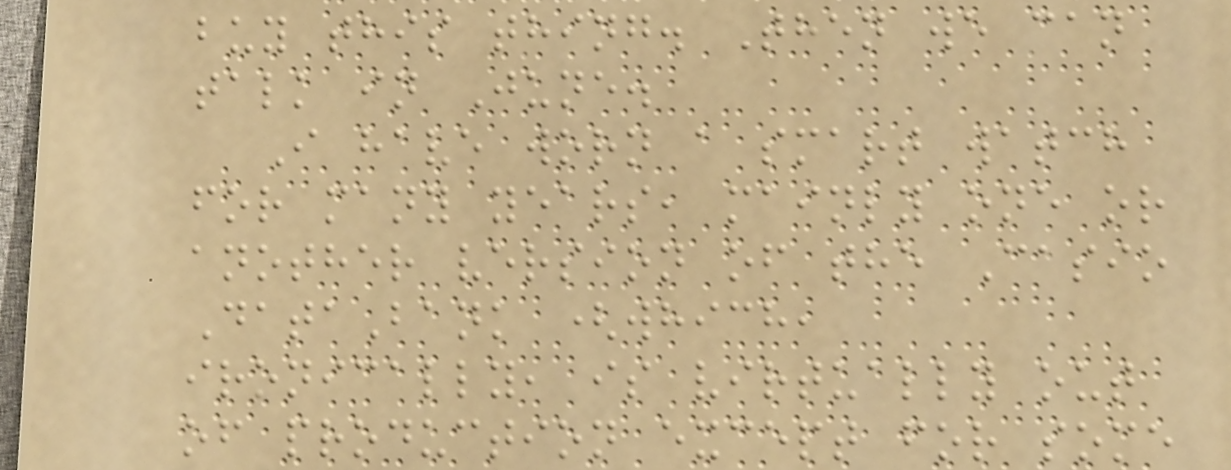buy this thing. Then we can
talk in June.
I have worn a smart watch
for many years, mainly one or
another version of the Casio
DataBank (which,
ironically, is virtually out
of production except for some
